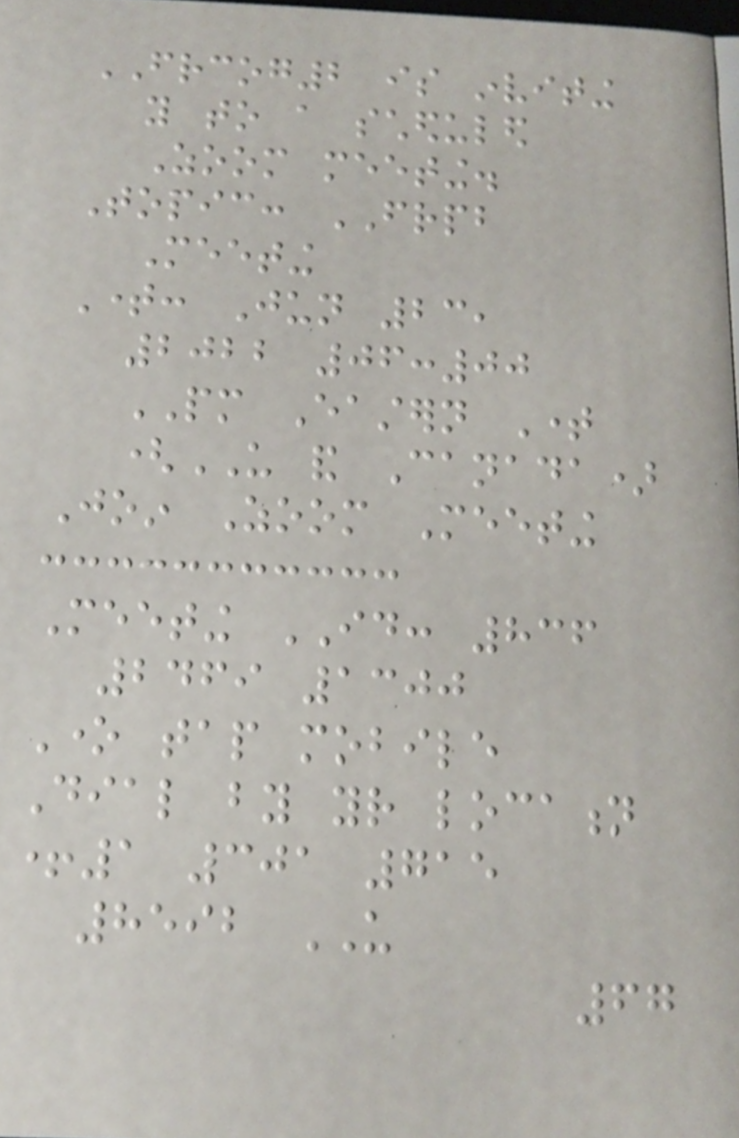FRCOG2 is inviting
you to a scheduled
Zoom meeting.
Topic: FRPB
Meeting
Time: Jun 23,
2022 06:00
PM Eastern Time
(US and Canada)
Join Zoom Meeting
Meeting ID: 836
2469 1300
One tap mobile
Dial by your location
+1 301 715
8592 US
67
